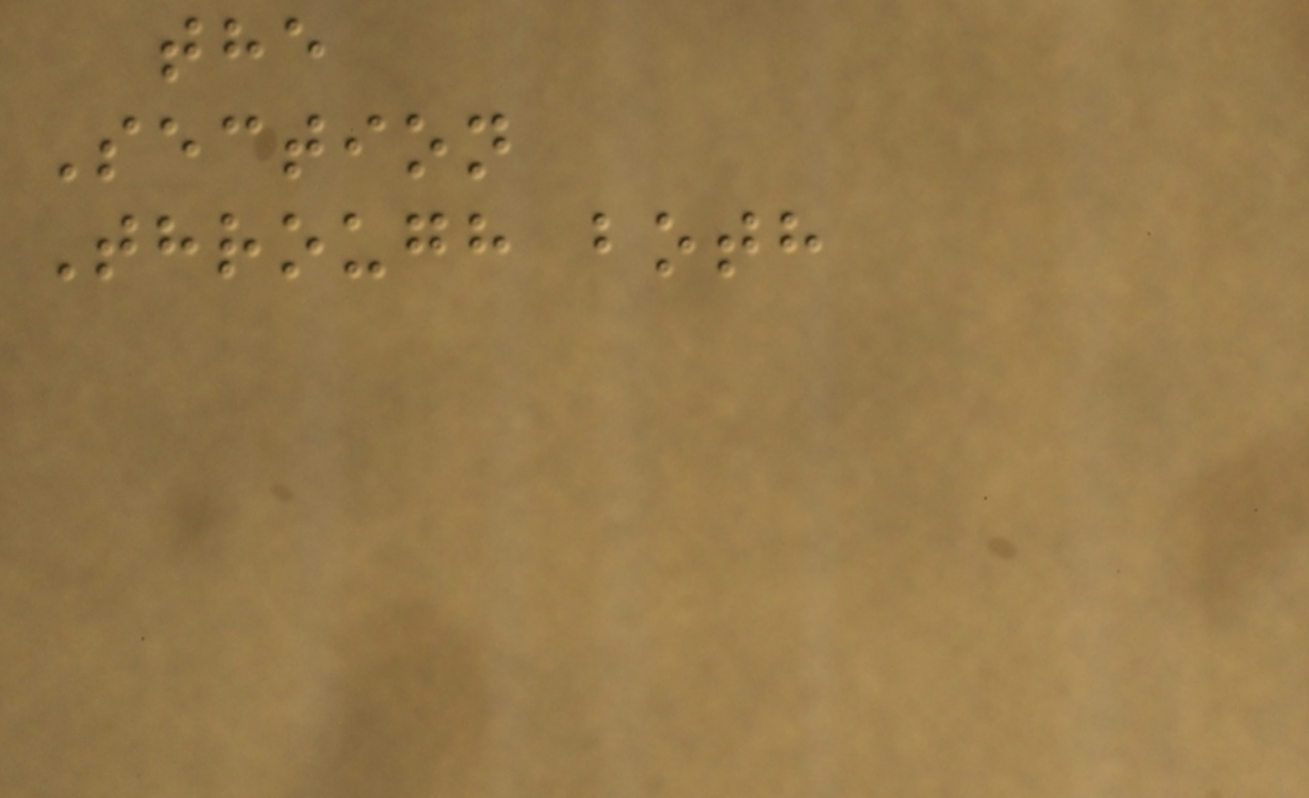the
Section
Through both
